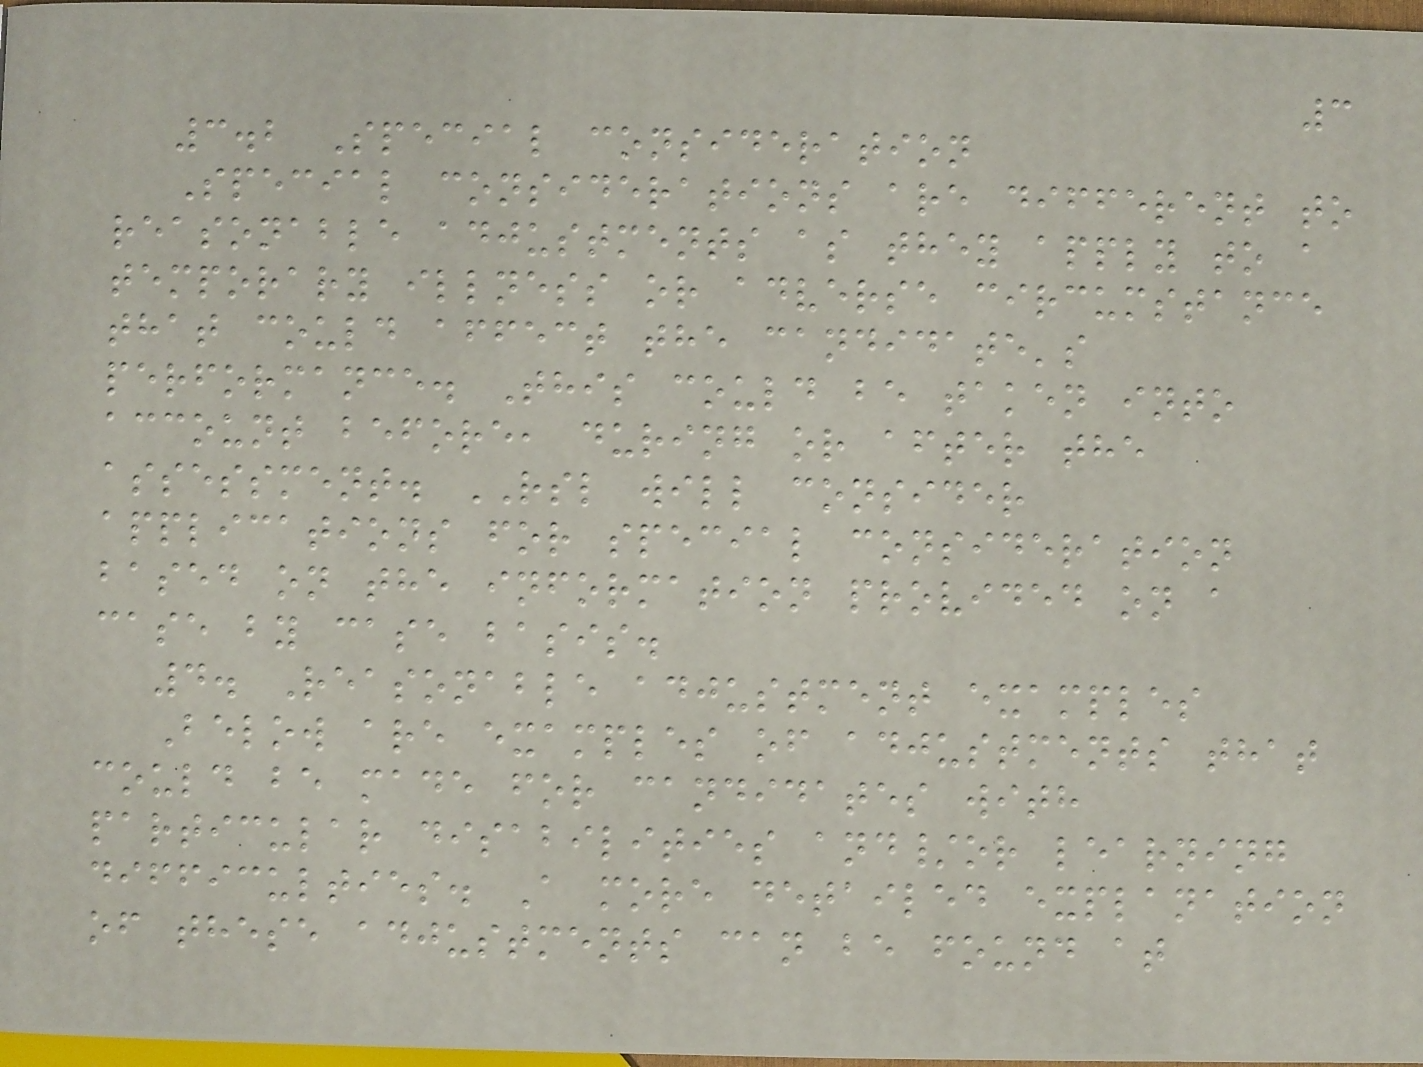3
3.2 Special consideration
Special considerations are different to
reasonable adjustments as they apply to a
temporary illness or adverse circumstance
that could affect the candidate's
performance. This could be taken into
account before, during or after the
assessment. RSL will consider
applications for special consideration
based on the information provided on a
case by case basis.
4. Reasonable adjustment examples
Below are examples of adjustments that
could be made for candidates with
particular disabilities and/or learning
difficulties. A more detailed explanation
of these adjustments can be found at
